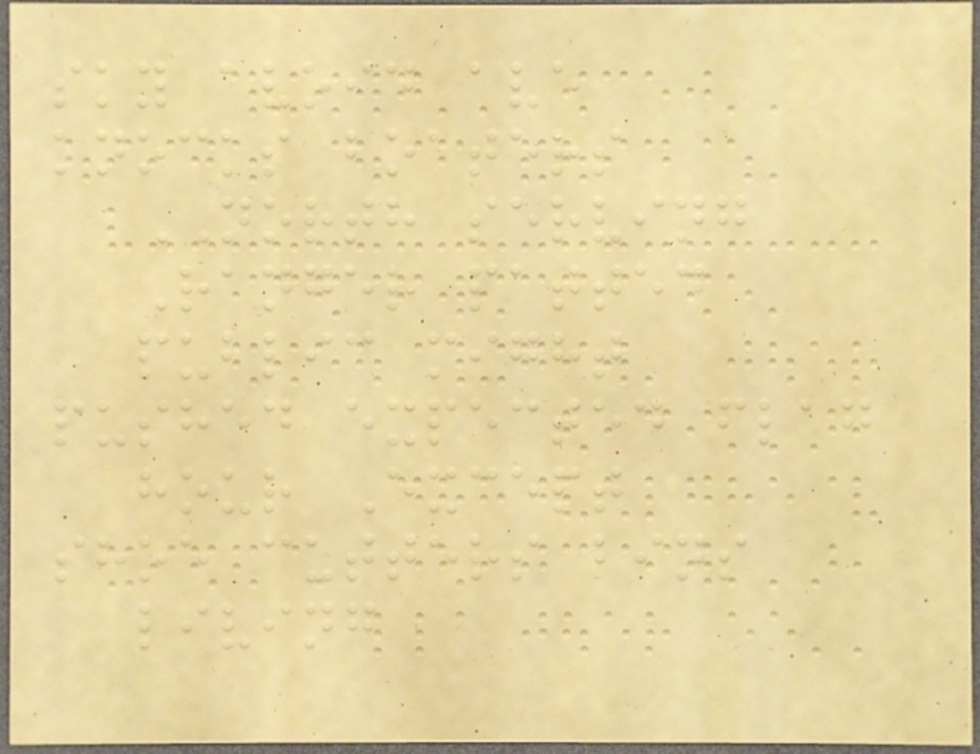sky avoid ave
knocks boaters
NORTH serving
Ranger patted
public might
pushed expected flag
hour Except
shoe cutters bins
living
